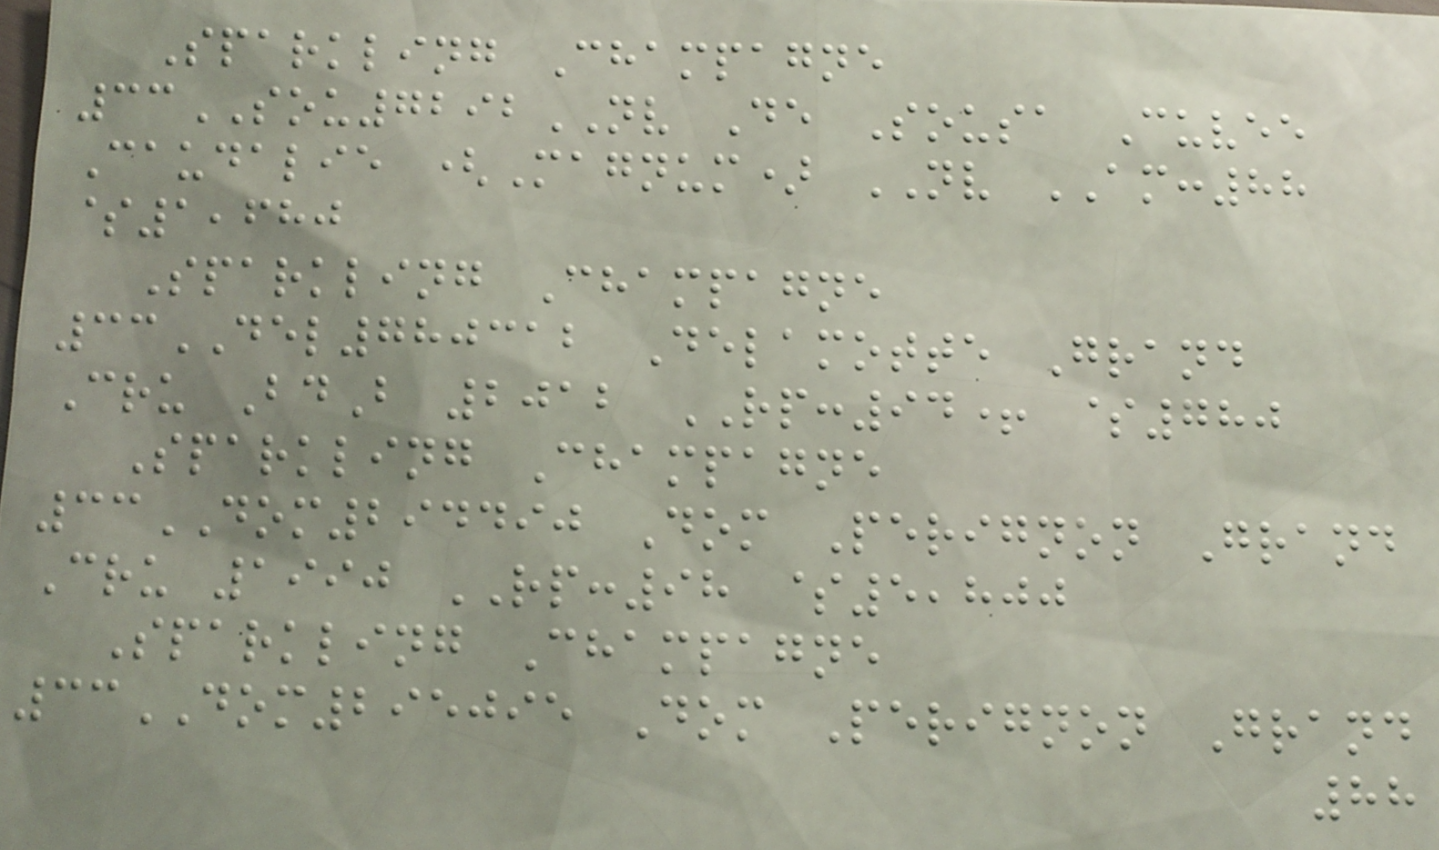Sparkling Champagne
33SOU7292NV De Sousa Cuvee
Caudalie (Magnum) NV AM:88
$1,680
Sparkling Champagne
33DEL780312 Delamotte Grand
Cru BdB 2012 RP:94+ $780
Sparkling Champagne
33DOM294490 Dom Perignon Grand
Cru 1990 RP:98 $5,800
Sparkling Champagne
33DOM295095 Dom Perignon Grand
88
